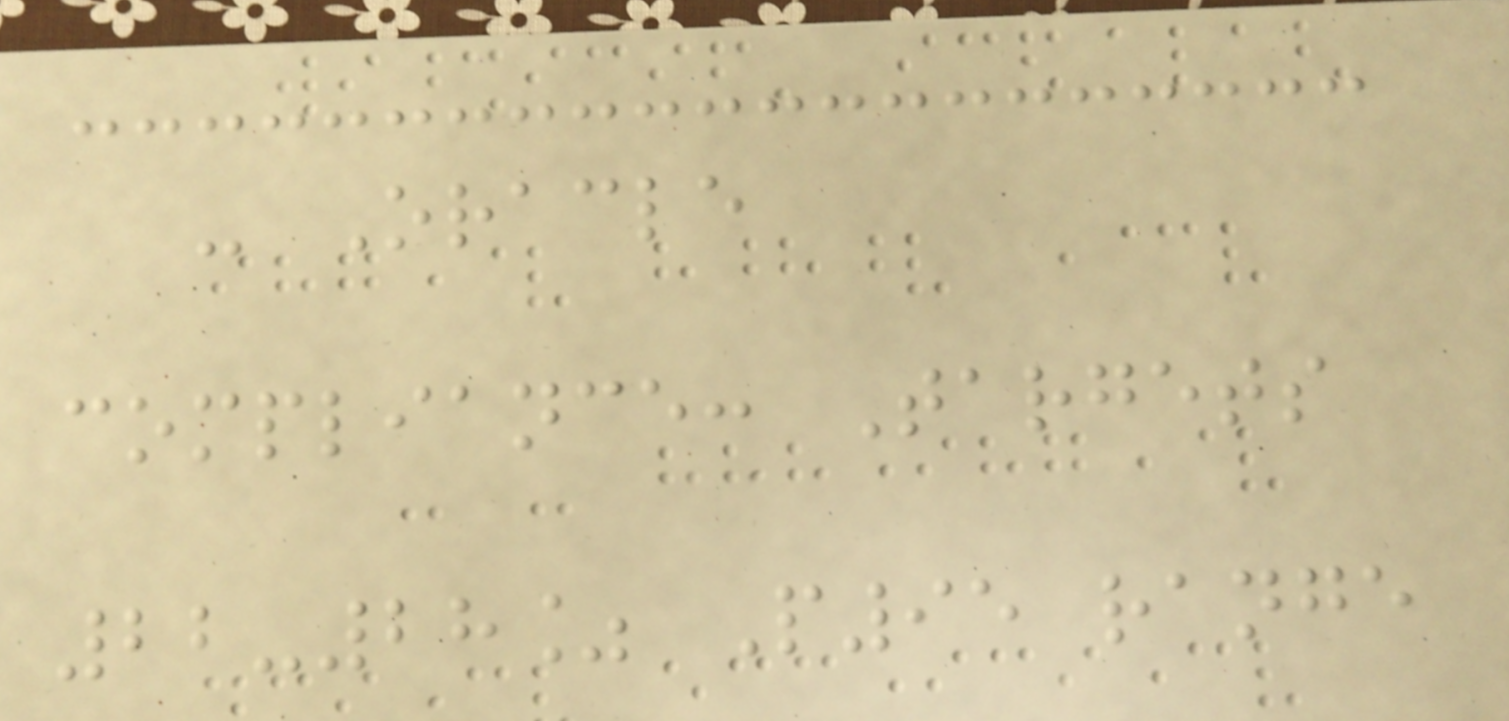- Oracle
compliance: Targets
22-28% P95 range
